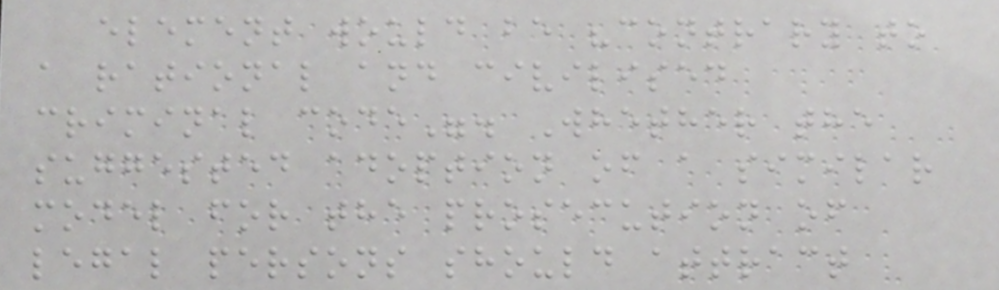element would be "contrary to
a rational and civilised
criminal code". Whether the
suggested adoption of a similar
model for the prosecution of
legal persons should attract
